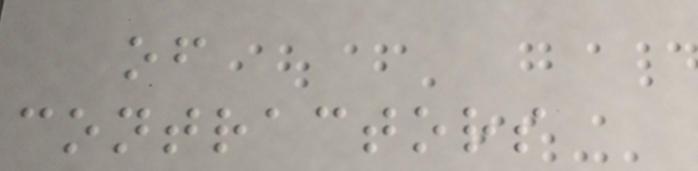of
contractors
